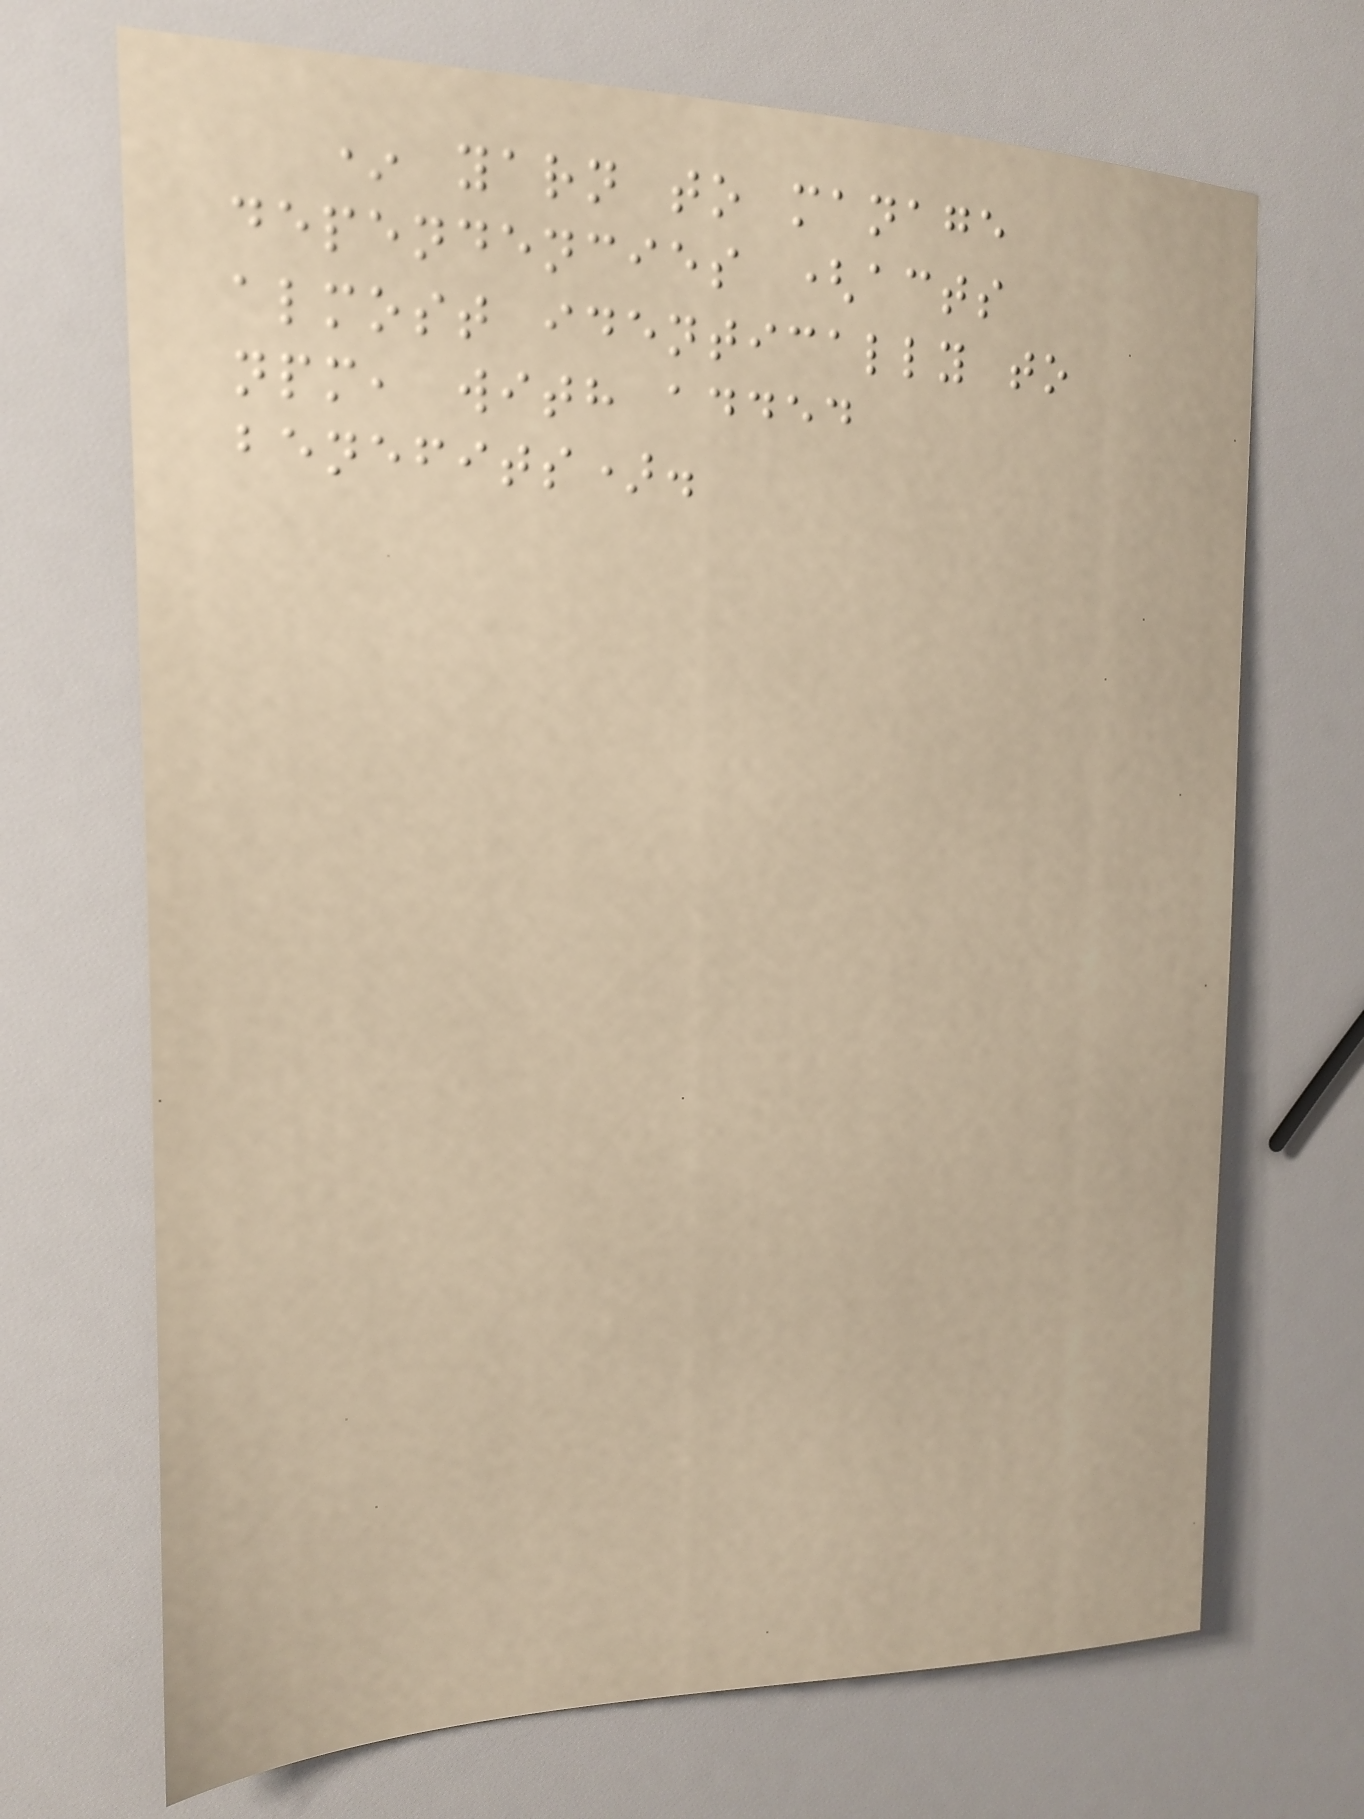* yarn to manage
dependencies (acts
almost identically to
npm, with added
benefits).
